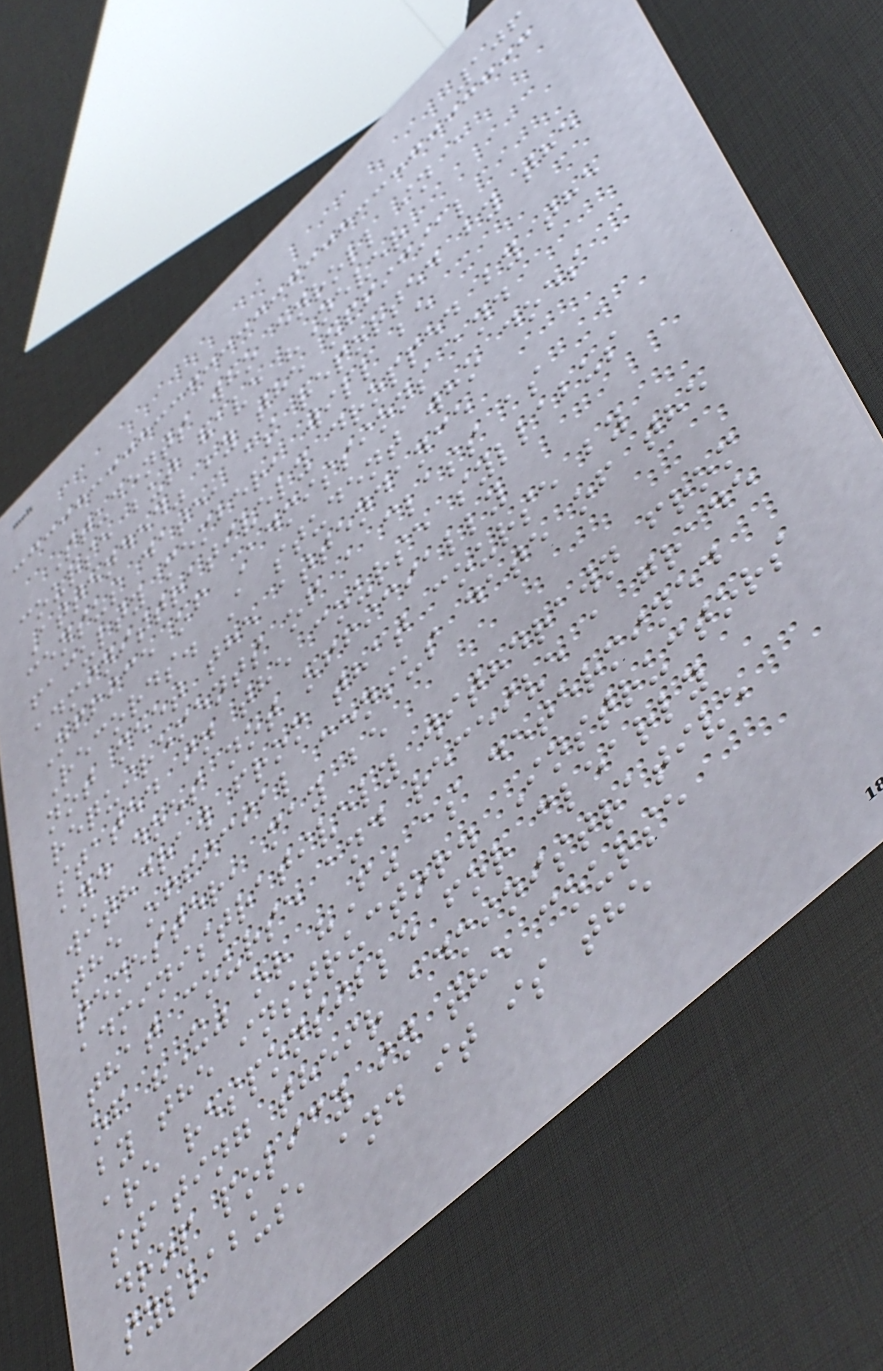106
Students who enroll in a
course but have "Never
Attended" by the official
census date, as reported by the
faculty member, will be
administratively dropped by the
Office of Admissions and
Records. A student who does
not meet the attendance
requirements of a class as
stated in the course syllabus
and does not officially
withdraw from that course by
the official census date of the
semester, may be
administratively withdrawn from
that course and receive a grade
of "X" or "F" as determined
by the instructor. Instructors
are responsible for clearly
stating their administrative
drop policy in the course
syllabus, and it is the
